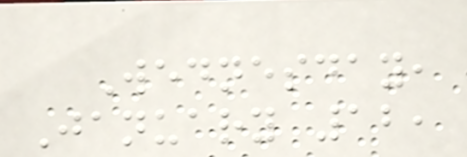Wednesday,
January 12,
